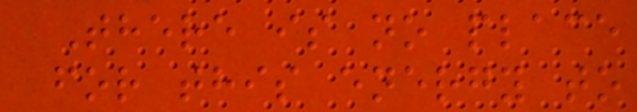There is no place
for this energy to
